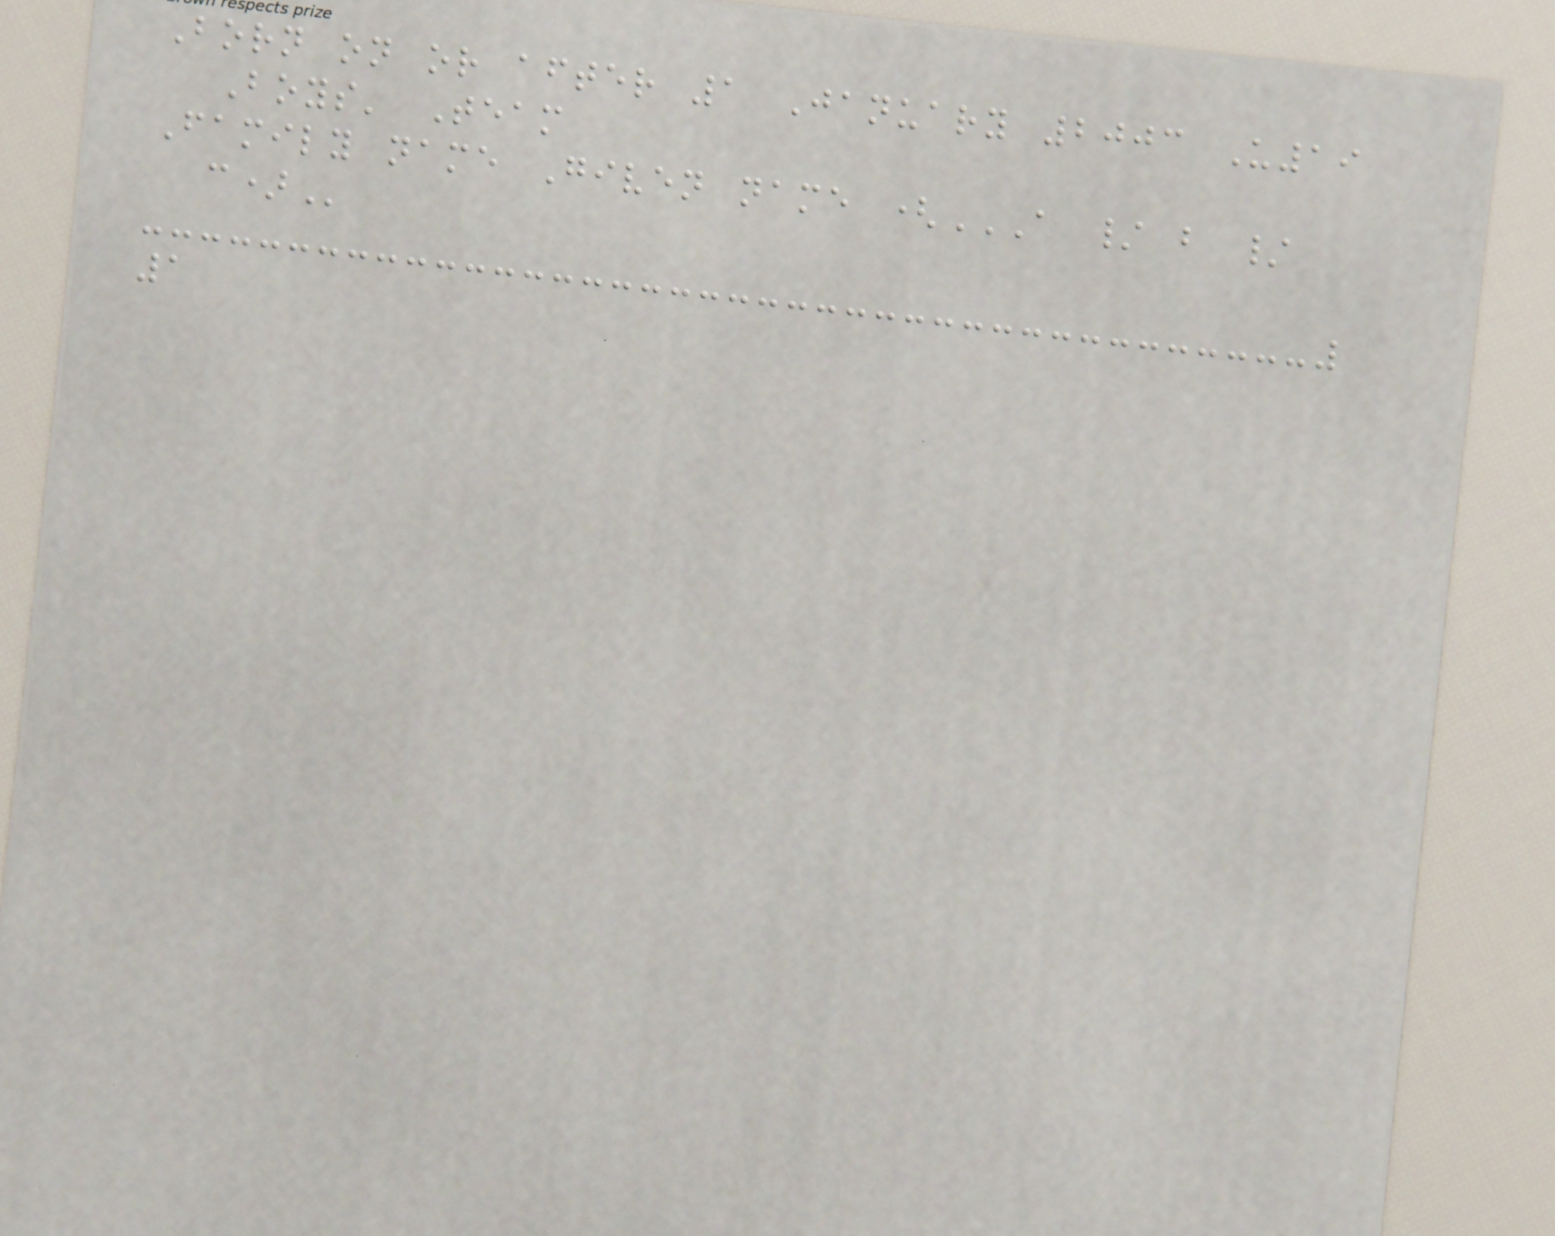Born on or after 1 January 2003 U19
Boys' Team
Family name Given name (A / B /
C)
1
